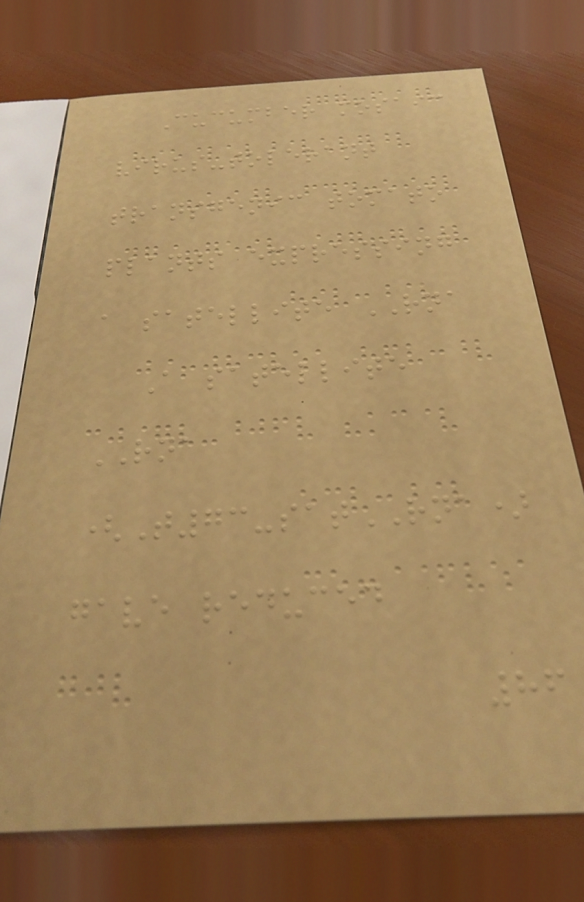Cucumber mosaic
virus-tolerant
transgenic tomato
plants expressing
a satellite RNA
A satellite
RNA
(T73-satRNA)
gave reduced
86
